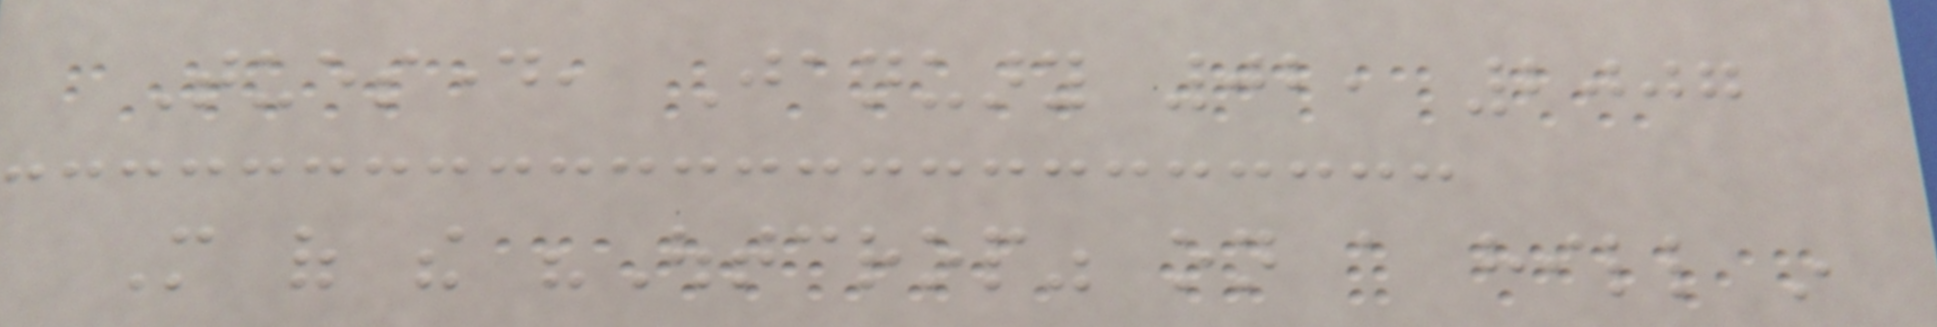Tuesday, January 02, 2007
More of the "Outcrop" on a hill in
